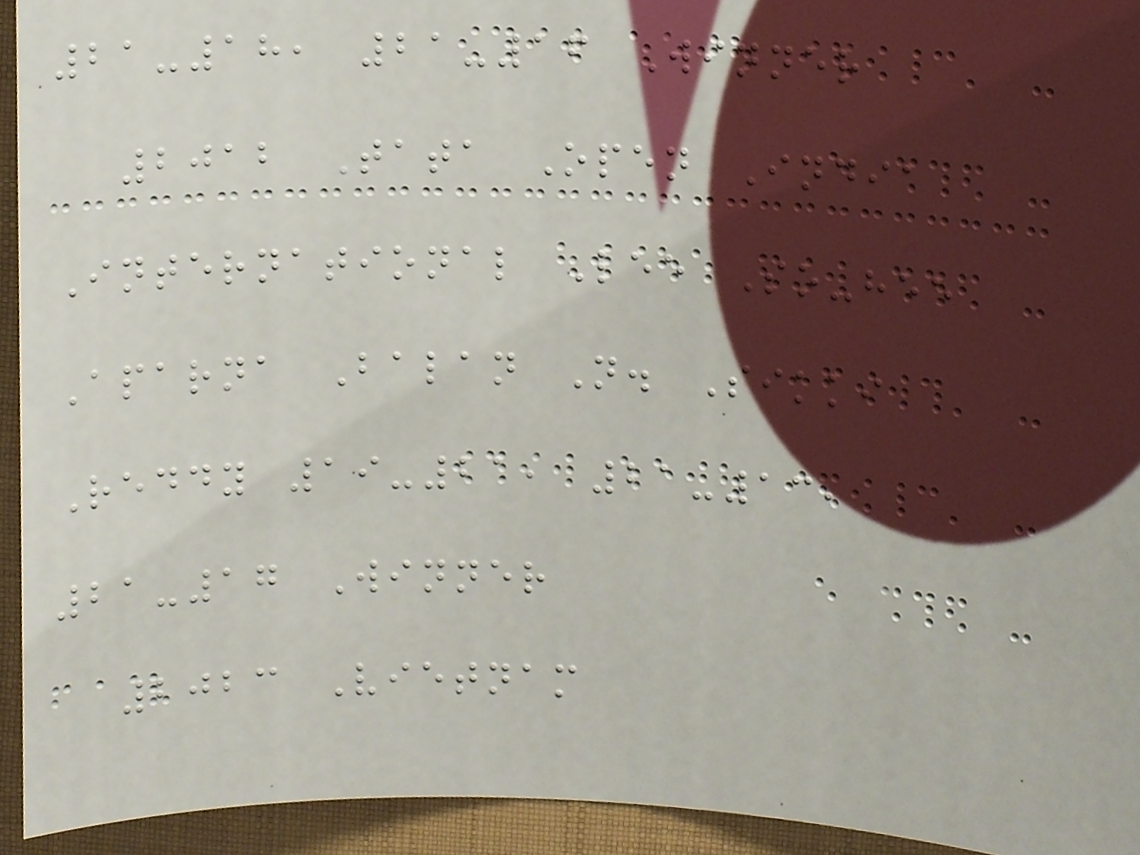21-18, 21-16 Winner
2012 Tata Open India
International Lee So-hee
Aparna Balan N. Sikki
Reddy 19-21, 21-13,
21-17 Winner
2023 Vietnam
